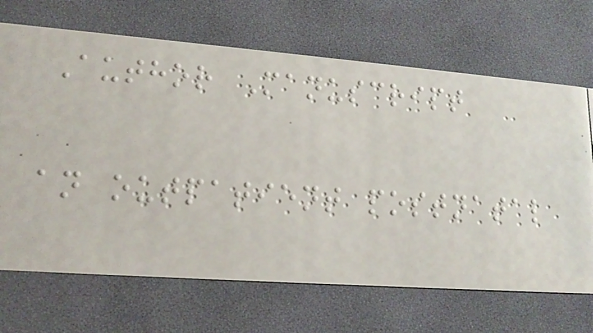Author Manuscript
an outpatient postnatal
